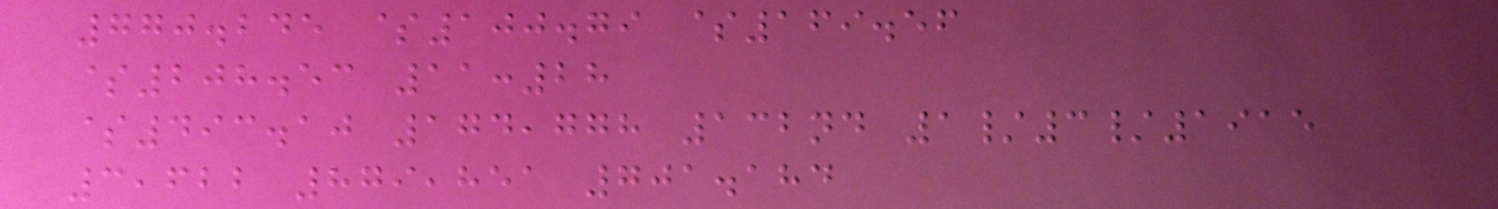770.245 $100.79 $169.56
$208.53 11:28
$493.10 174,778 132nd 1/3/1915
3,622 879,851 701.184
